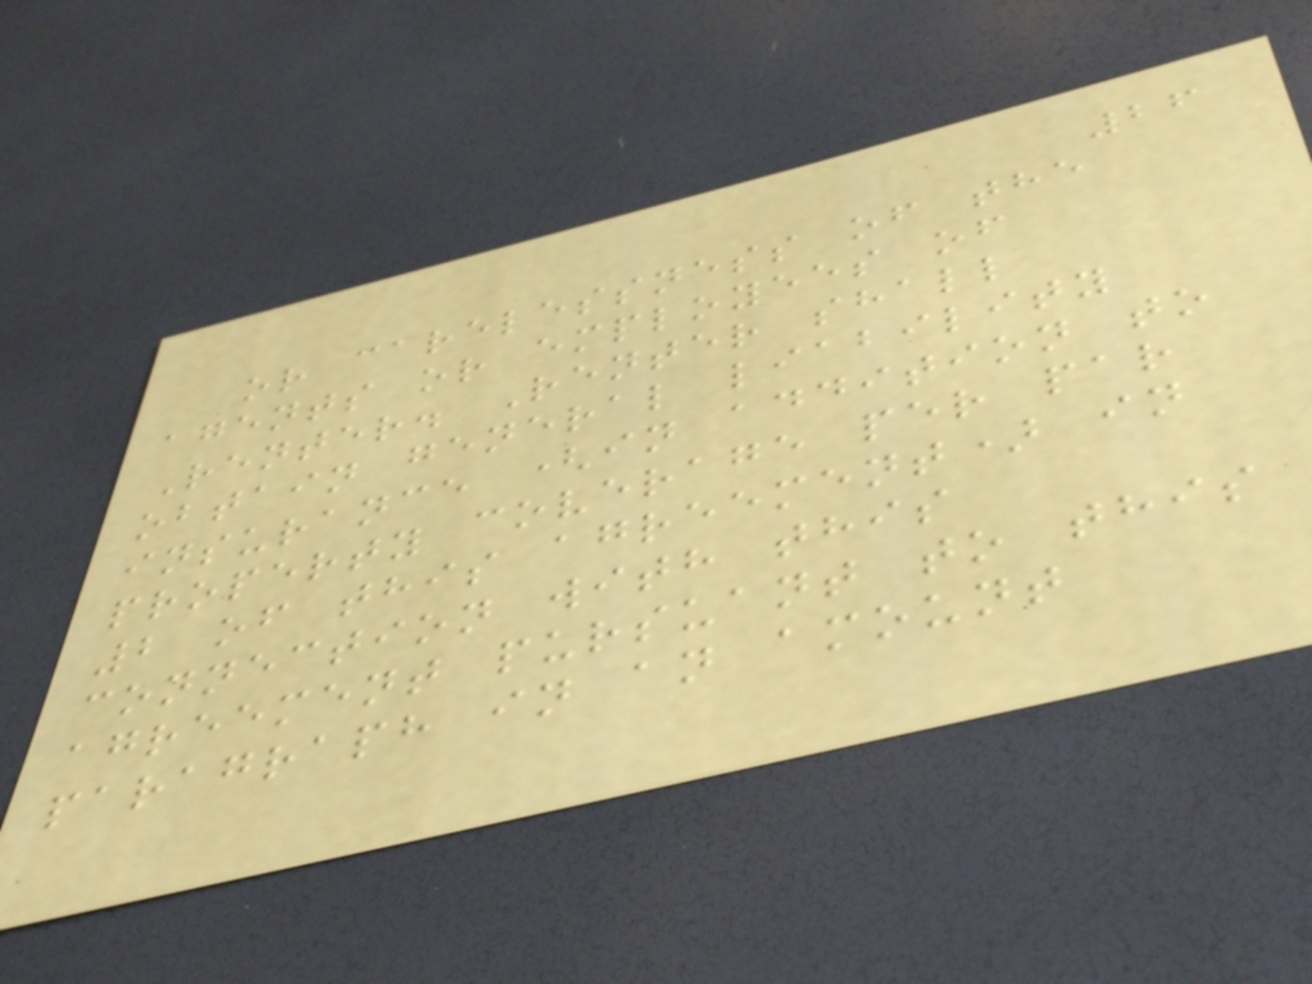26
or carelessness of the
agents or employees of
Renter. Renter shall
obtain general liability
insurance (in addition to
property coverage per par
2 of this agreement) in
connection with this
agreement pursuant to this
paragraph in an amount
